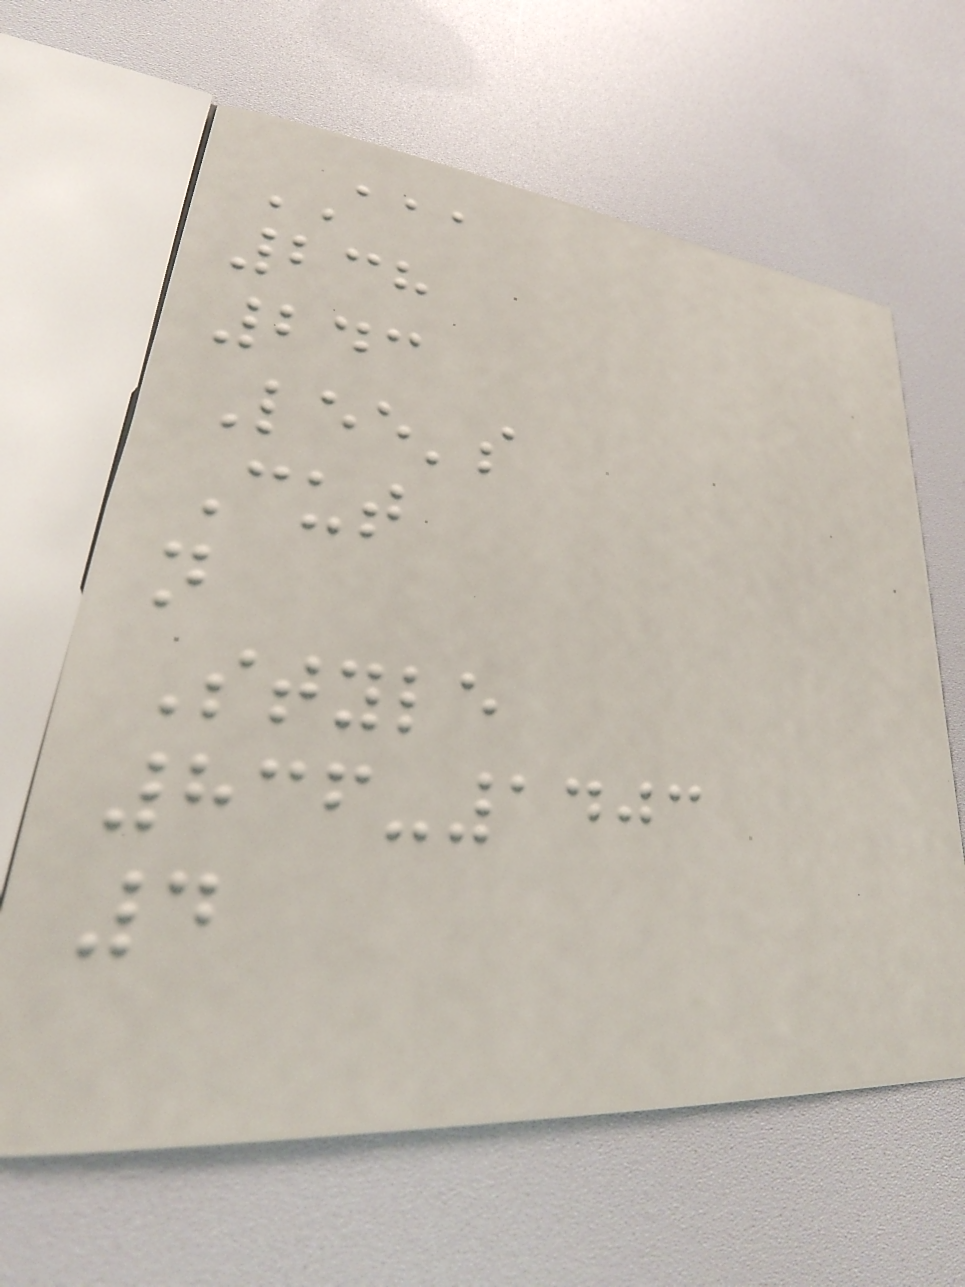AAA
238
243
Lee's
Cut
n
Style
836-1403
4
